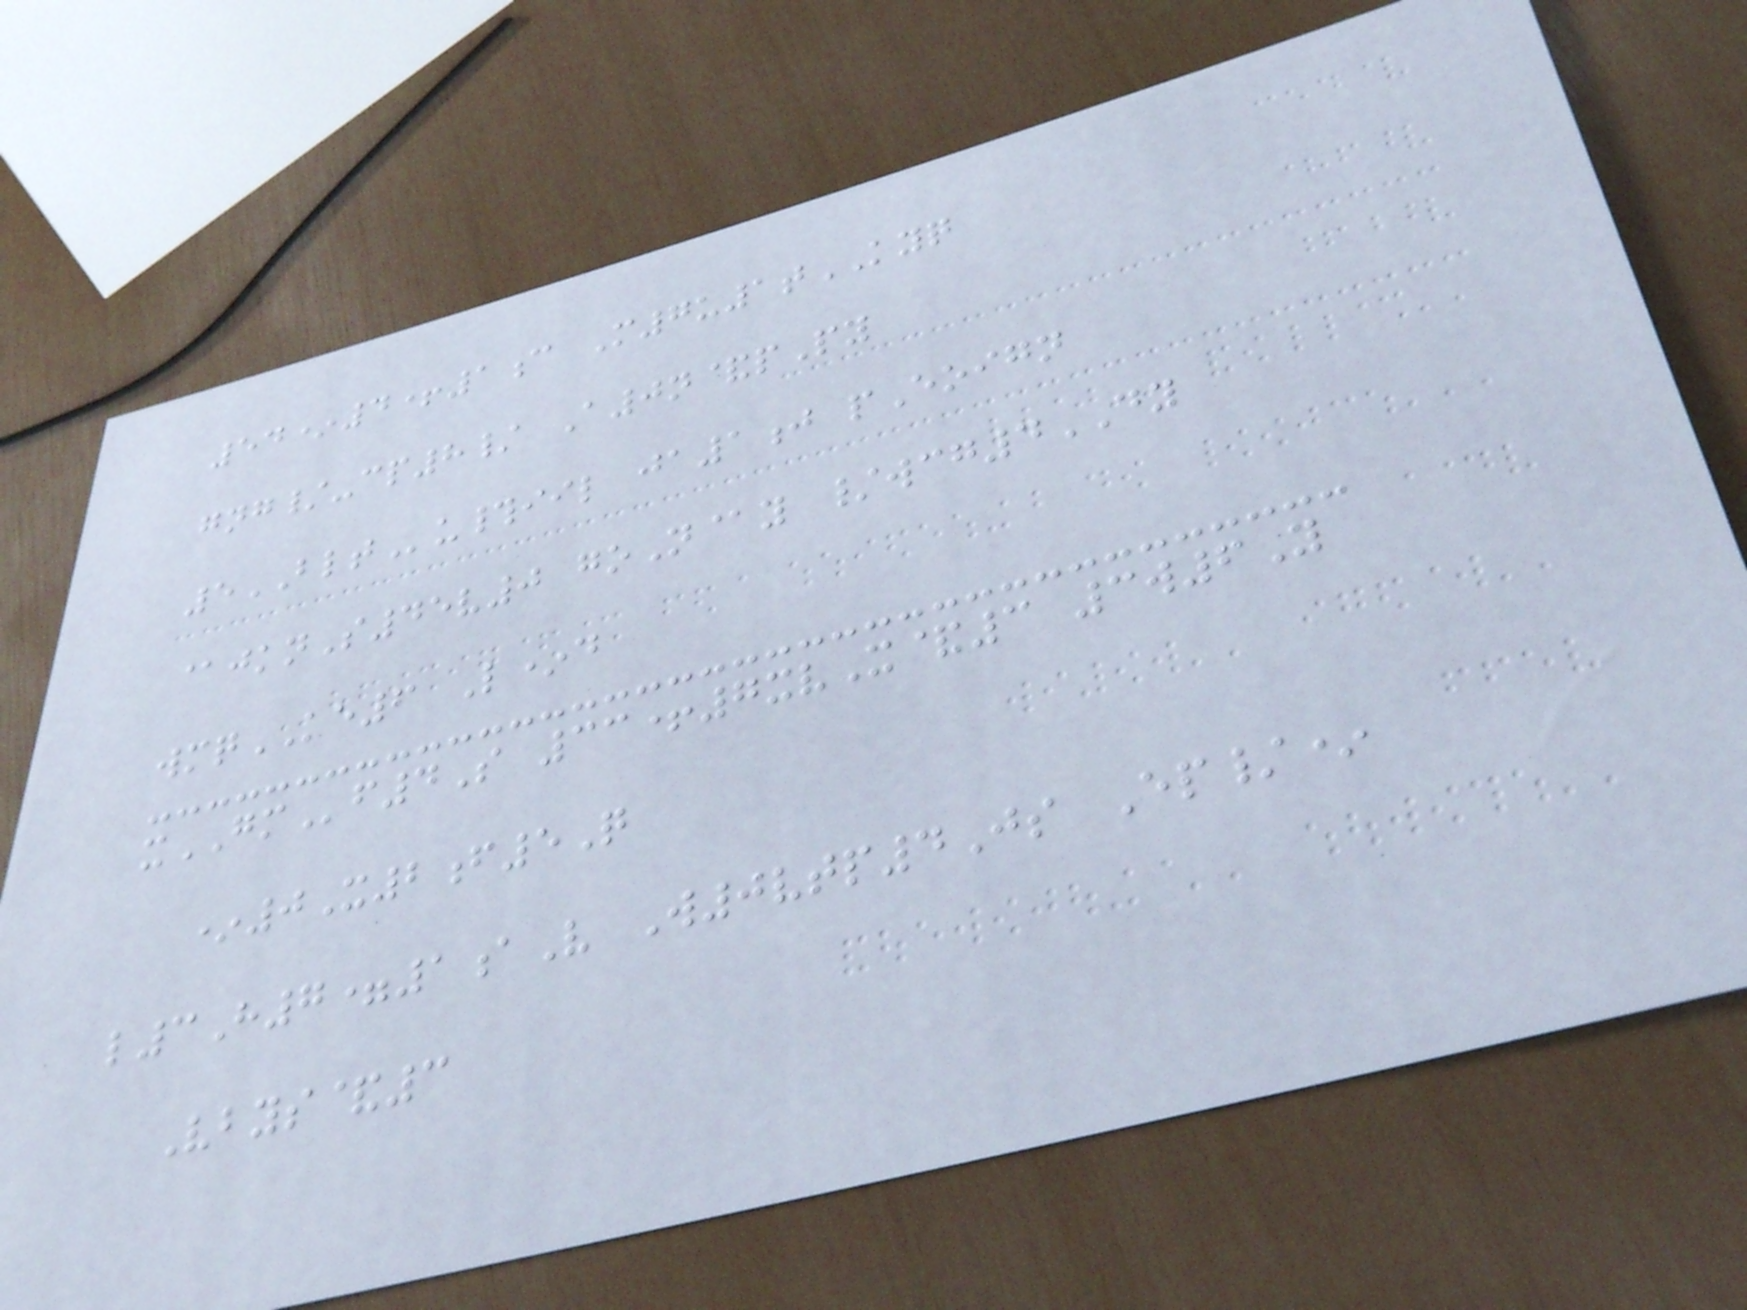54*4+1c M7u1tKYQ
gng/-cp8/ A0n&pPy
5BLTu#iil ja1j pEoign
@jknS45v0 goN@y /wcg4DY
wmqKE6 L*d
xGMf4S 33+7xvX&3 3w6Y
*0X2f5Q
l3H7=1aV W0vtp4Js Ep/*
Vbys&3
